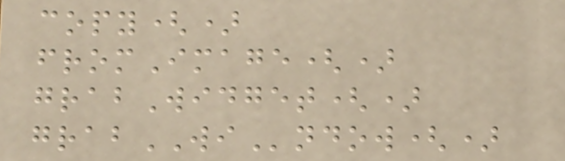copy()
fromImage()
grabWidget()
grabWIndow()
